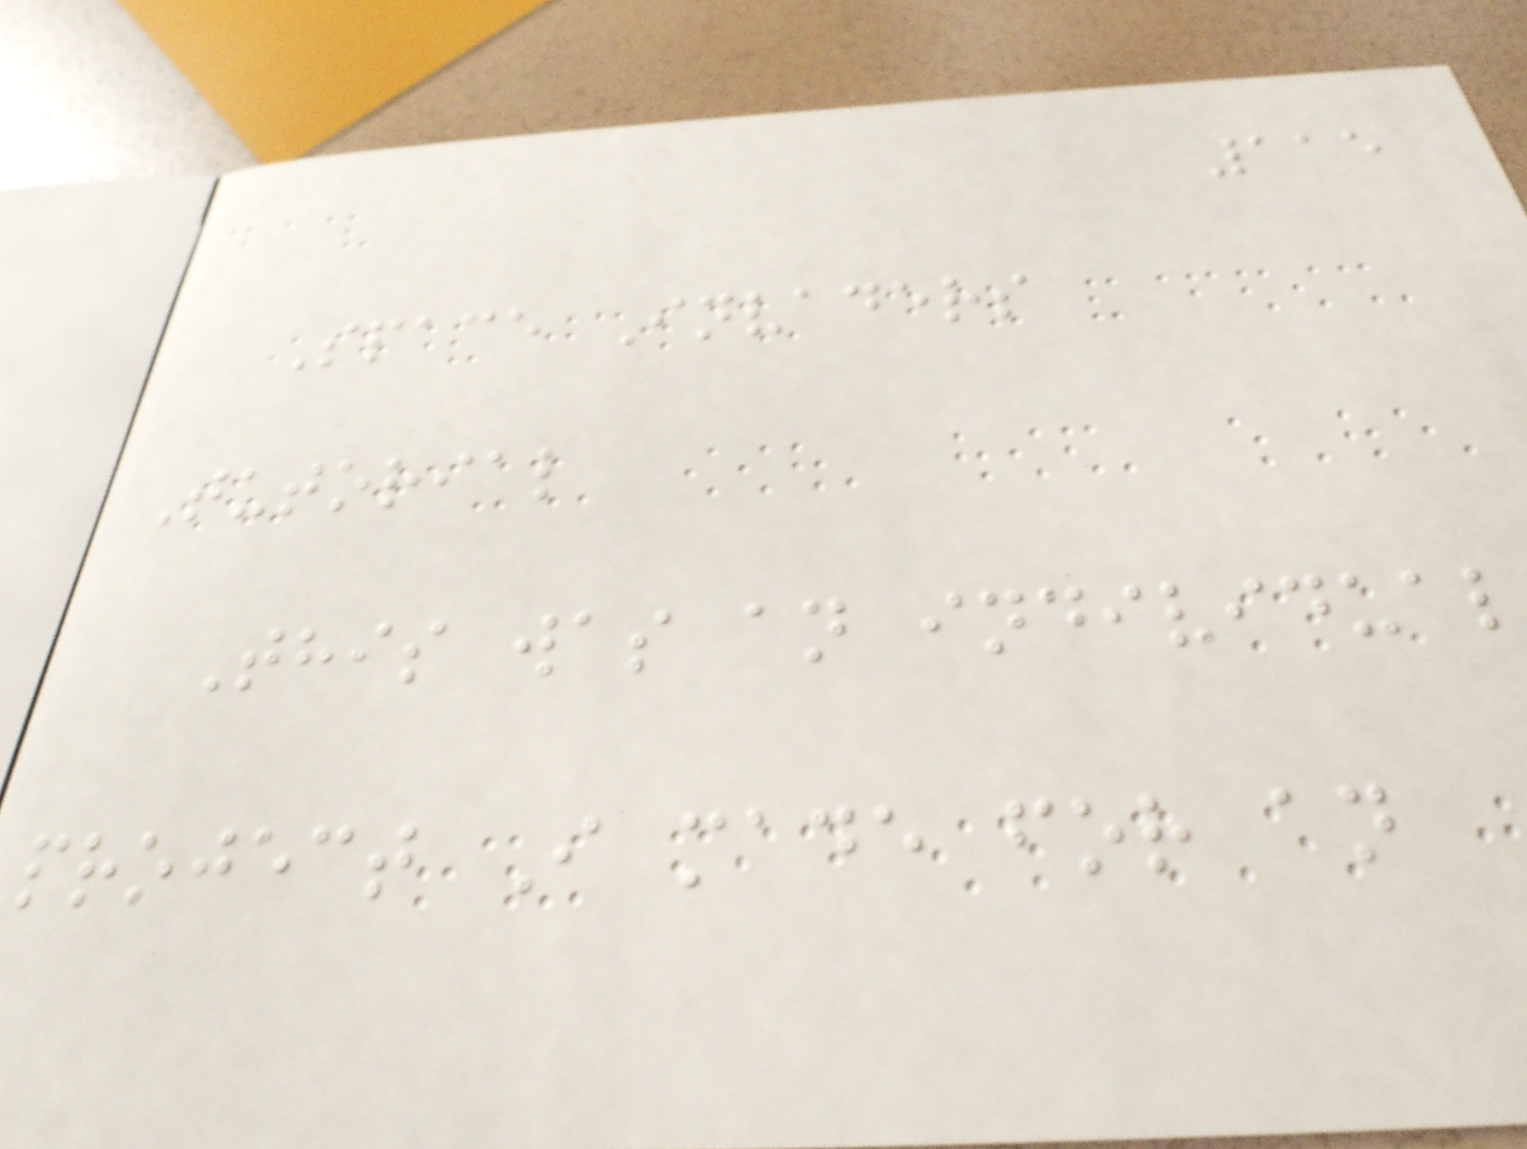115
Space Invaders
Tutorial
This was an individual
project I made for an
